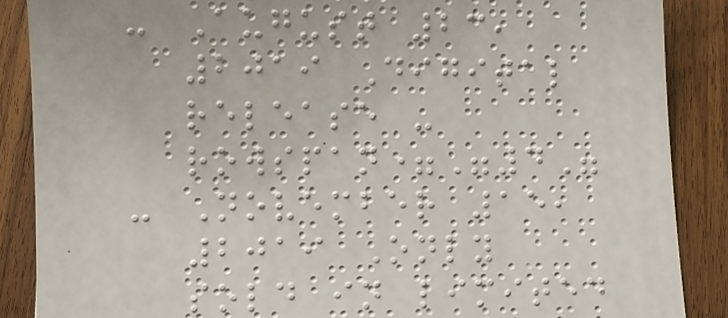- August 23,
2019 Digital
release -
rowspan="4"
- November 15,
2019 Only
sold in limited
